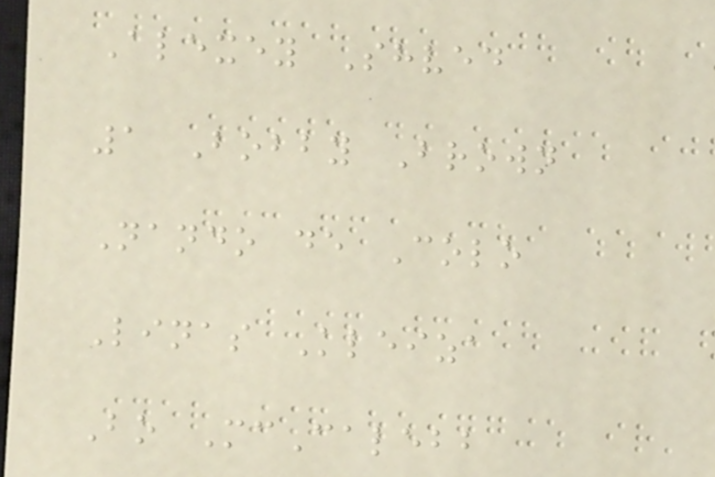Alexey Shved
1 Bobby Brown
Nando de Colo
Linas Kleiza
Bo McCalebb
